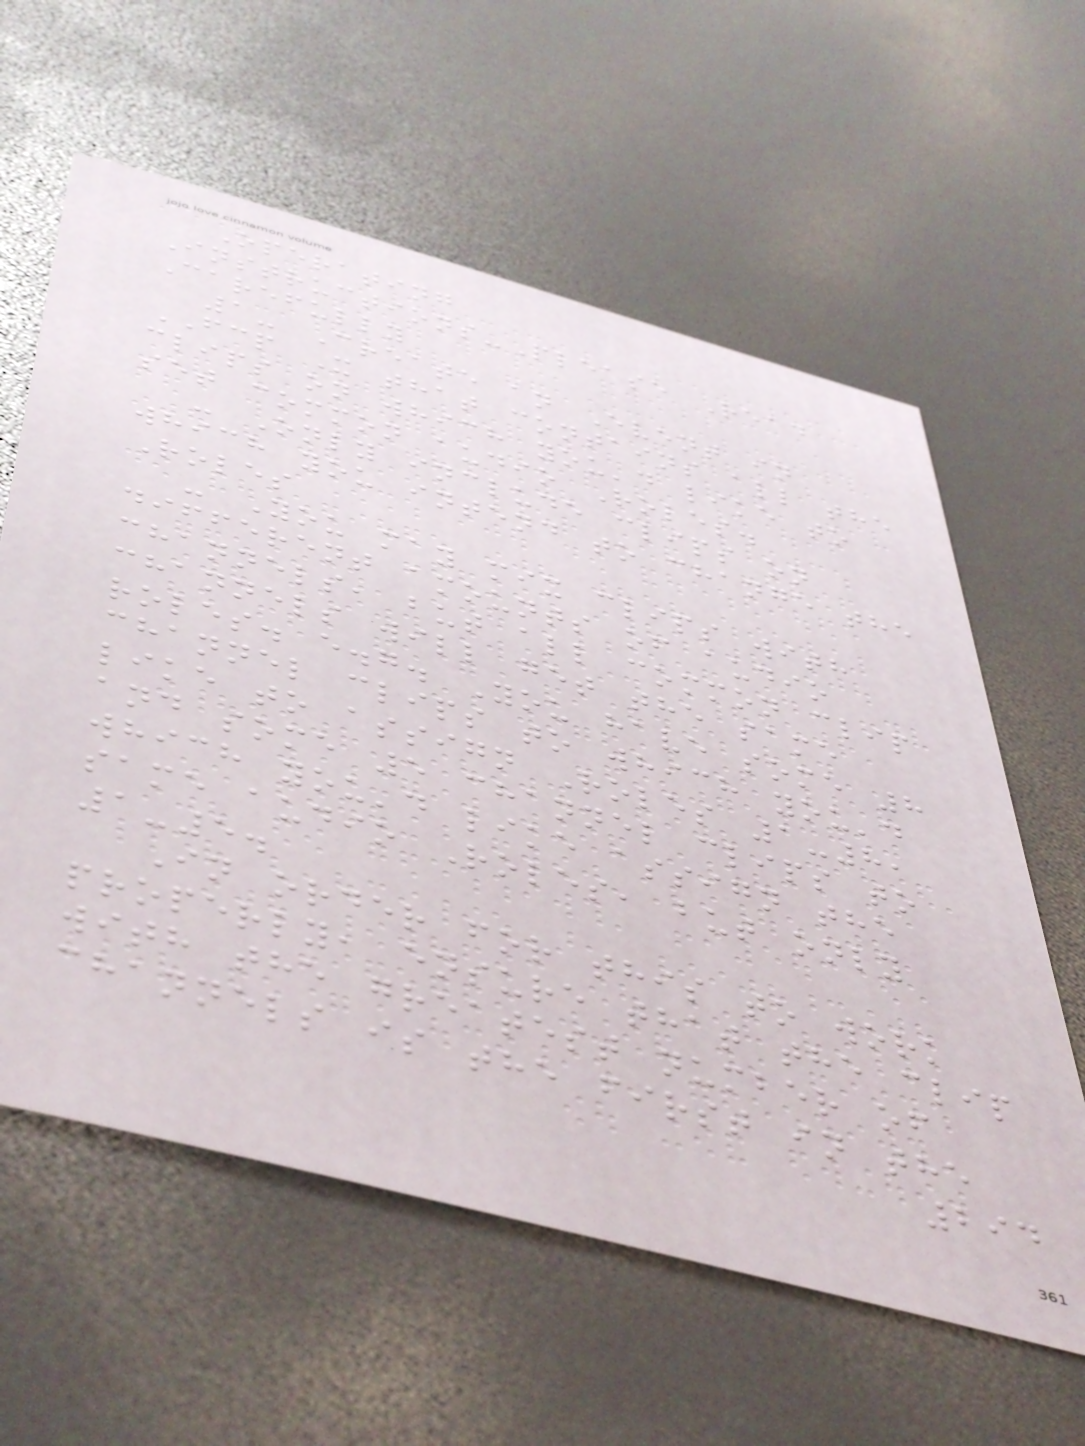Operating
Instructions-Please Read
Carefully
1- Create an Event in
FCP X that contains all the
clips on which you'd like to
set common audio Roles.
- Only include clips on
which you intend to change the
Roles
- You may mix clips with
different amounts of audio
channels, but all common clip
channels will get the same
roles. e.g. You have some 8
channel clips to which you'd
like to assign Roles 1-8,
and some 5 channel clips to
which you'd like assign the
same audio Roles, but only
1-5.
In order for this to work
properly, ensure that the clip
with the greatest number of
channels is the first in the
294
